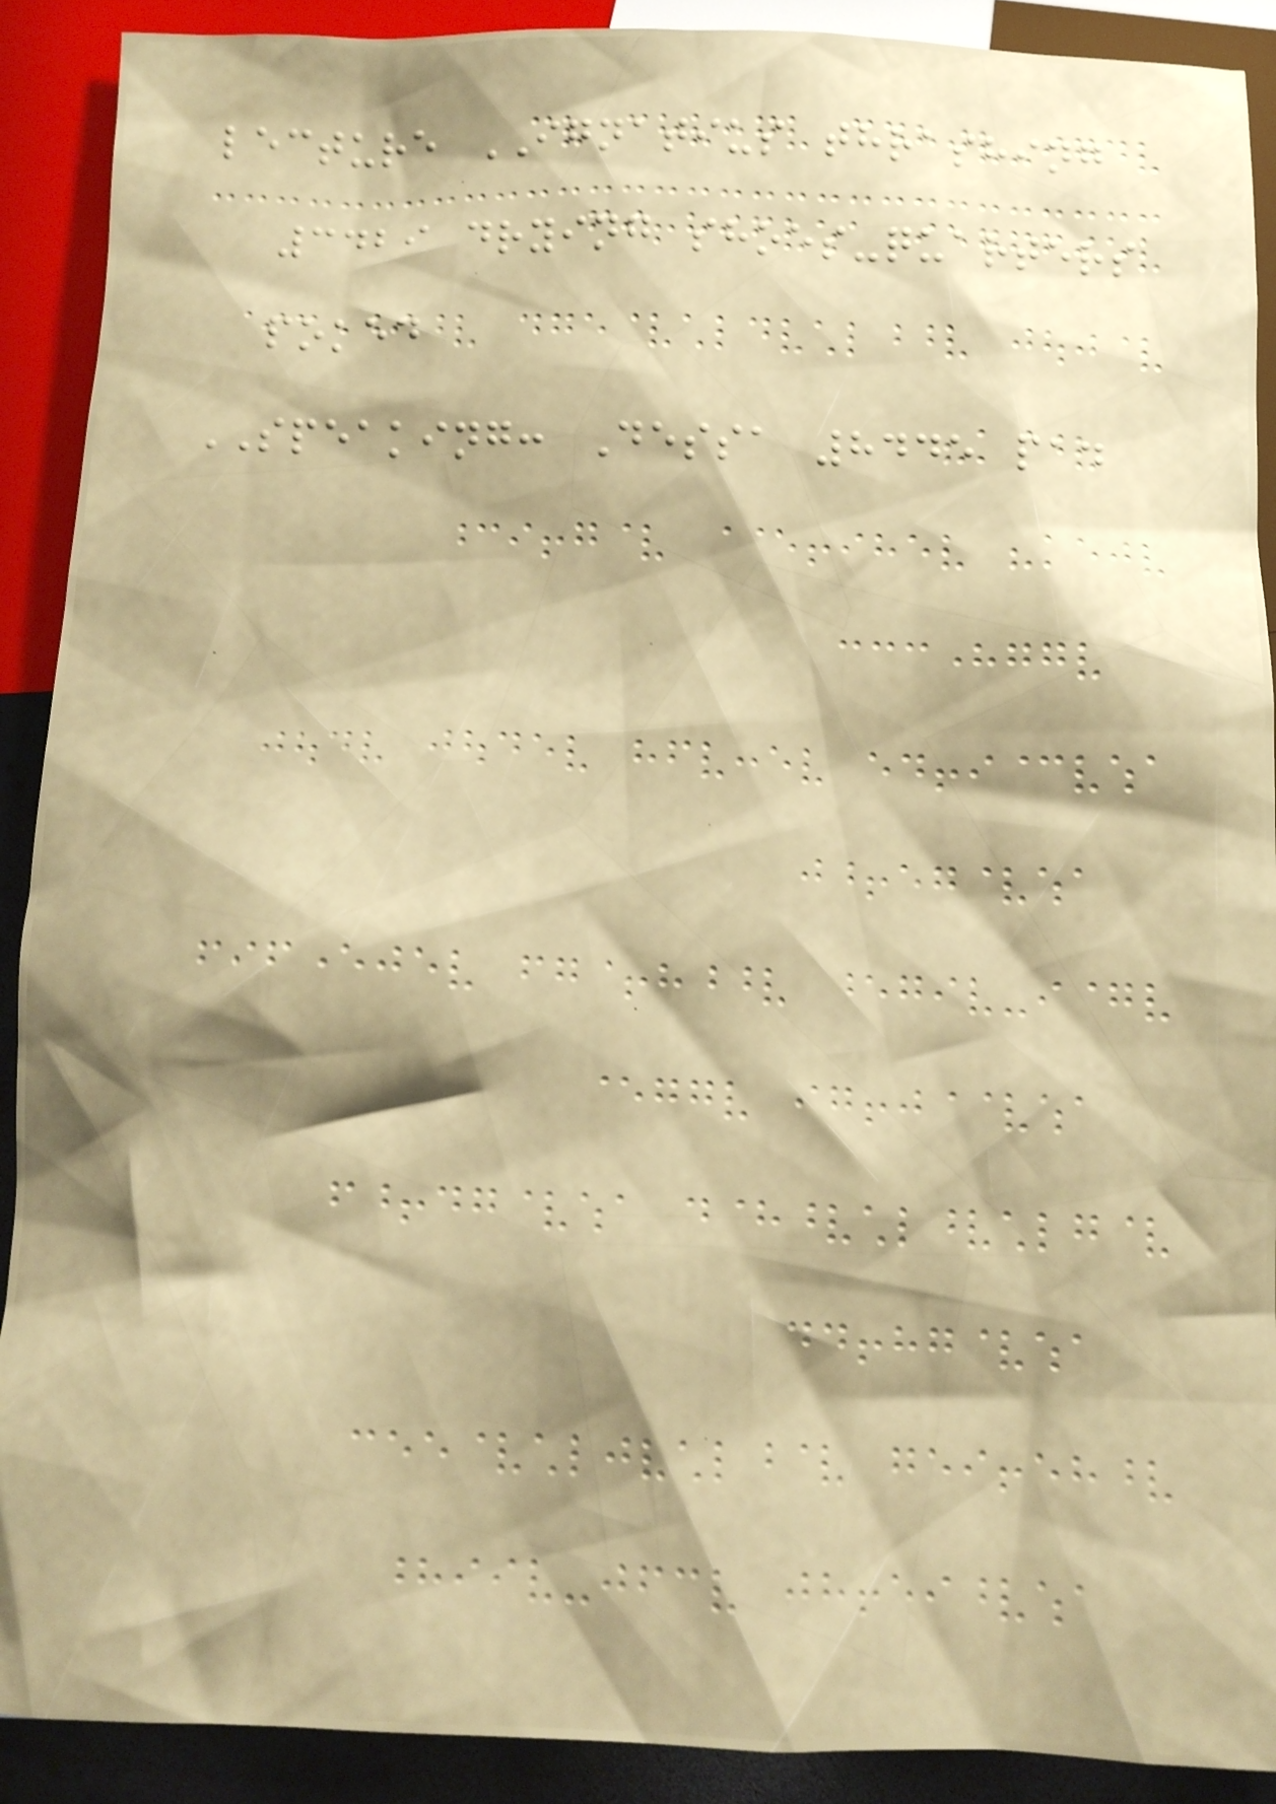lecture IGNATIUS thrashing
3429 drying shoes-quarters
poked
SPEAKING: Dessa 8445 pad
